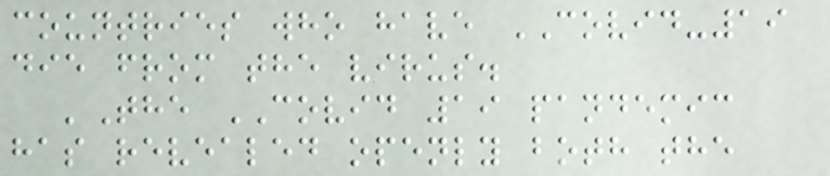countries who have COVID-19
die from the virus.
'The COVID 19 pandemic
has revealed openly both the
